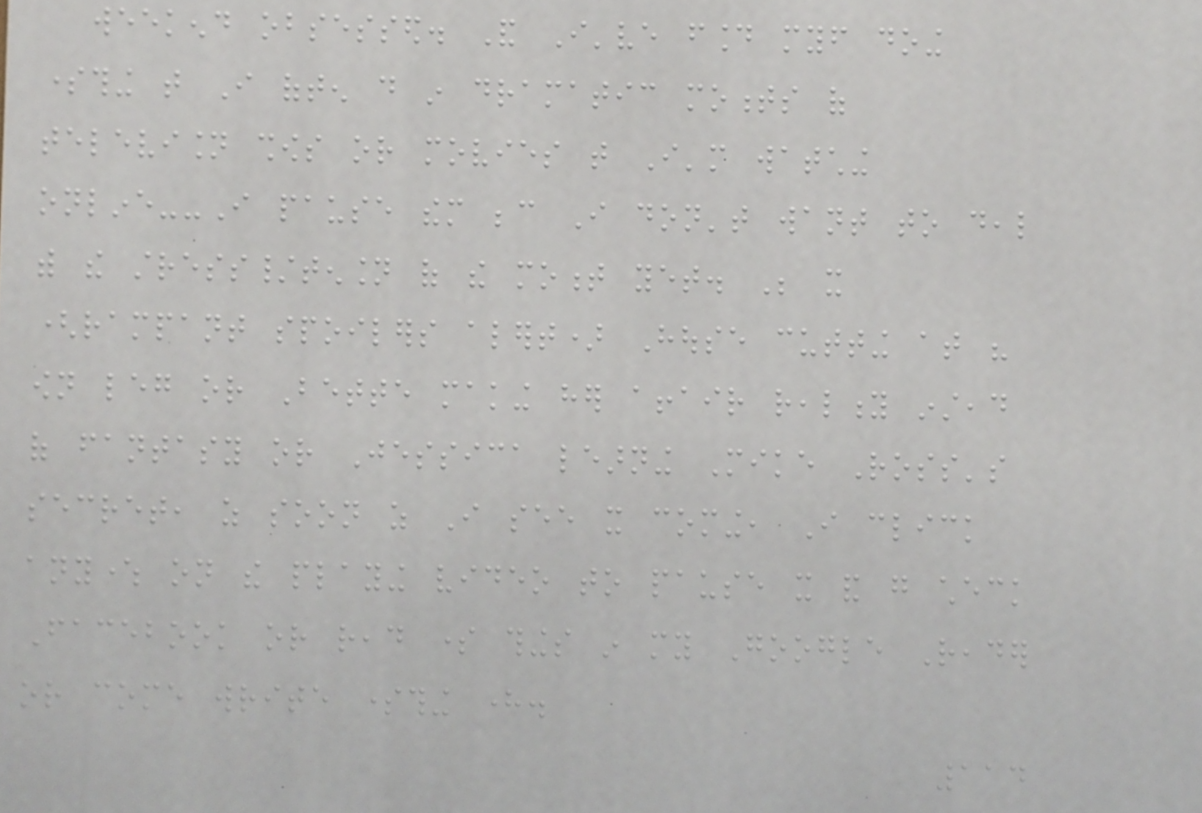weekend obsessed. And I've found myself doing
something that I often do in dramatic moments of
television shows or movies that I'm watching
online--I pause them because I don't want to deal
with the stress/tension of the moment yet. Be it
(rampant spoilers alert) House cutting at his
own leg or Bette making her affair reality instead
of fantasy or Jessica learning Mike Ross's
secret, as soon as I see it coming, I click
anywhere on the playing video to pause it and go check
Facebook or read some things in my Google Reader
or come write something here.
114
